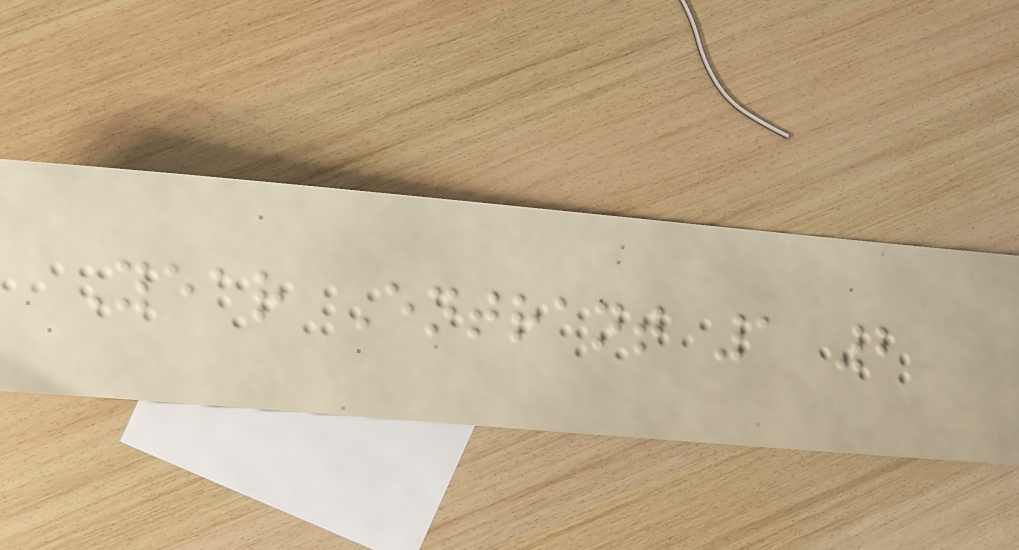Year Entrant 1 2
